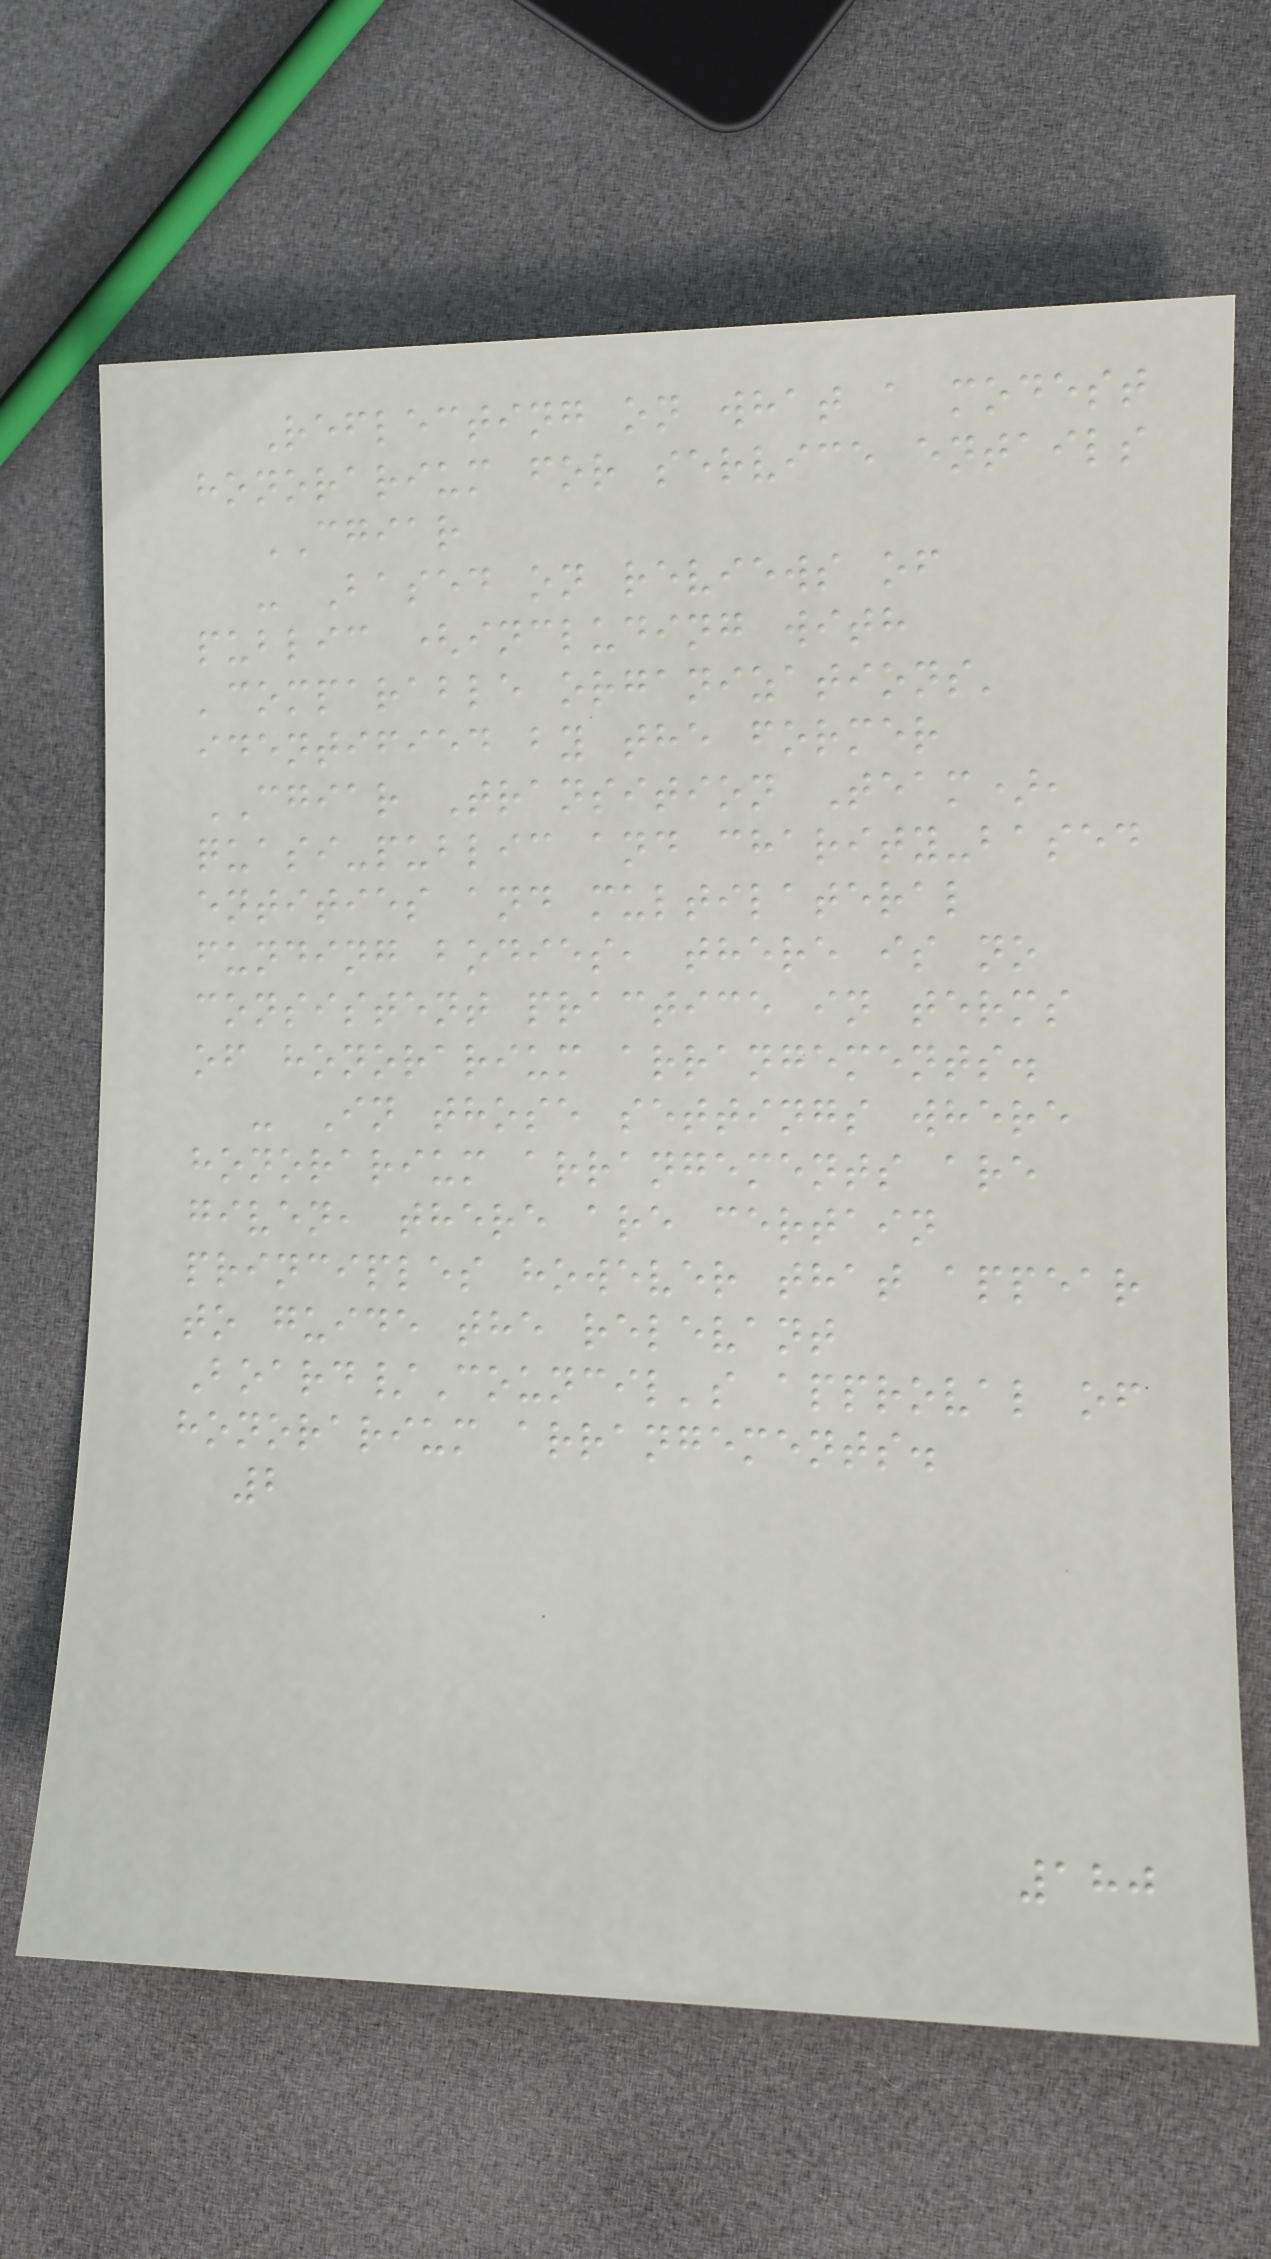Reflecting on what a modest
honorarium for service entails
CGIAR
- Based on reviews of
public (including with
'comparable organizations'
identified by the former
CGIAR Transition Team),
quasi-public and charity-based
entities and multilateral
funding bodies, there is no
consistent practice in terms
of honorarium arrangements.
- In those settings where
honorarium arrangements are
given, there are certain
principles however that appear
to guide the relevant
Board/Council's approval of
honorarium arrangements.
2
180
